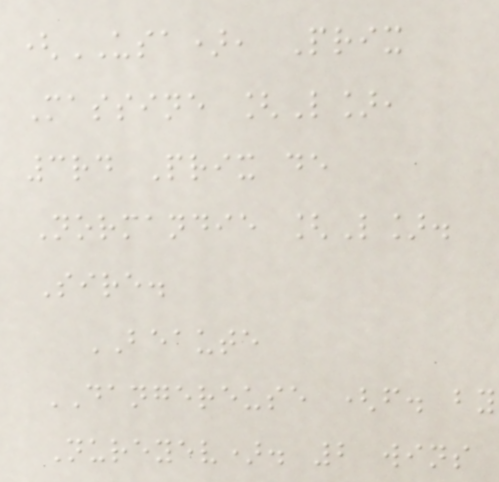(USA), Prix
Massine [L],
3rd Prix de
Normandie [L].
Sire.
BEAUTE
DANGEREUSE (f. by
Nureyev). 2 wins
